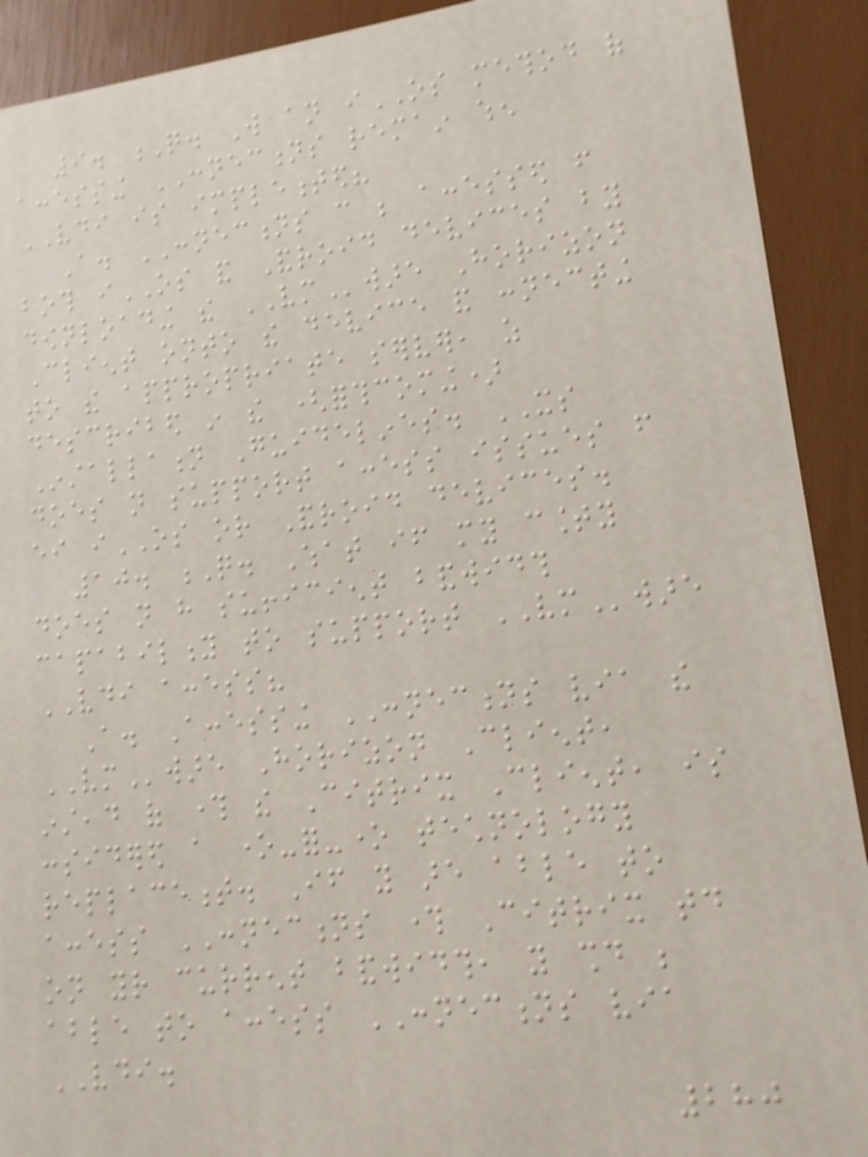9. Q. Will an iOS method of
accessing CONNECTIONS remain when
VDI is implemented?
A. CONNECTIONS can be accessed from
both iOS and Android devices by
downloading the VMware Horizon
Client onto the device and connecting
to the appropriate server, as
described in the (forthcoming)
Installation Guidelines. ITS
does not support access issues from
either iOS or Android devices.
10. Q. What if my county
does not have sufficient bandwidth
capability to support VMware
VDI access?
A. Accessing CONNECTIONS via the
VMware Horizon Client,
instead of through the Citrix Client, is
considered a one-for-one technology
replacement. If you are able to
access CONNECTIONS through Citrix today
on your current bandwidth, you should be
able to access CONNECTIONS via
VDI.
280
